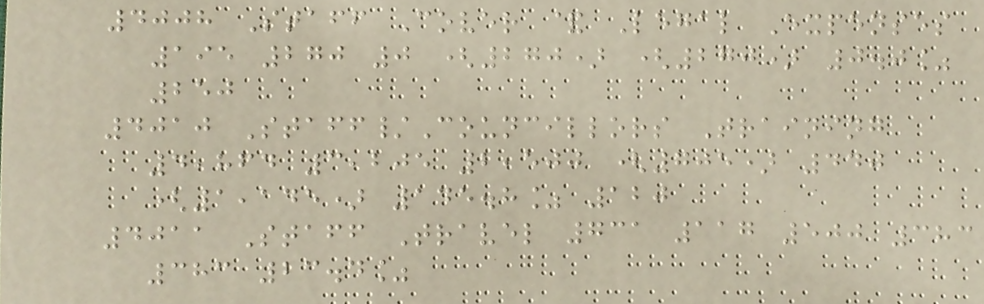4008 Staff Cover & Legal Expenses
195 270 0 (270) (270) 0.0%
250
4010 Staff/Councillors Training
4,864 3,205 2,500 (705) 440
(1,145) 145.8% 120
4011 Staff Travel 731 117 500 383
383 23.4%
